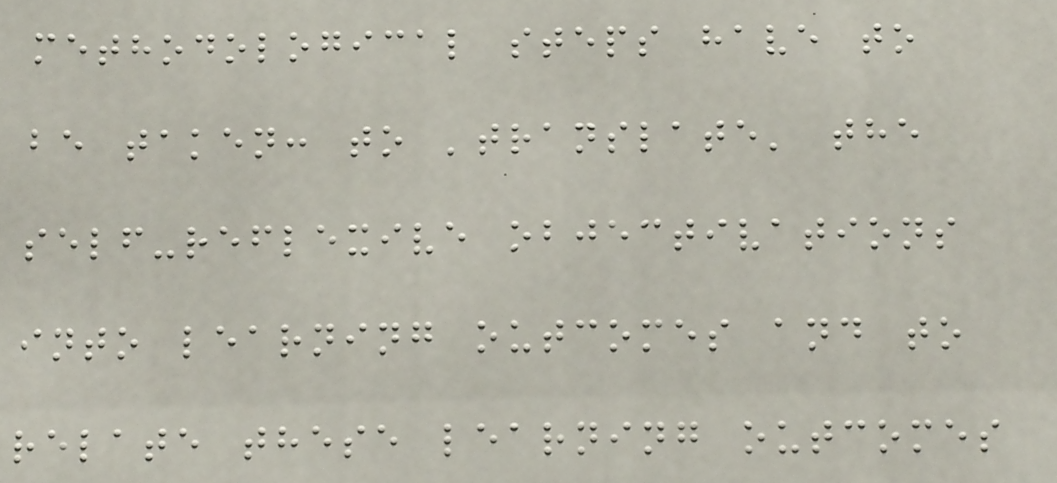methodological steps have to
be taken: to 'translate' the
self-reflexive objectivations
into learning outcomes and to
relate these learning outcomes
